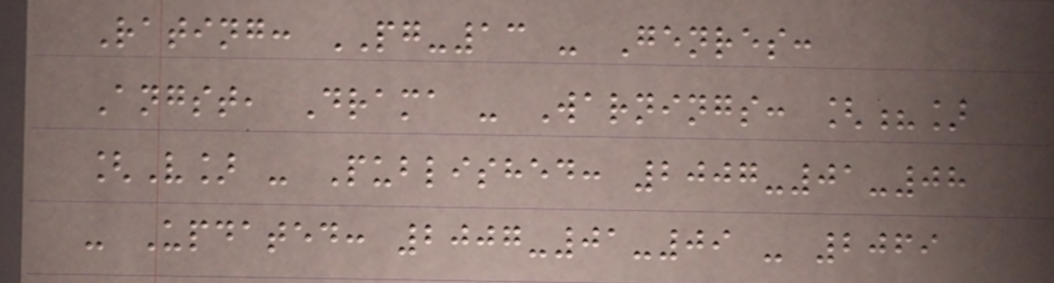Rating: PG-13 - Genres:
Angst, Drama - Warnings: [?]
[V] - Published: 2007-01-08
- Updated: 2007-01-09 - 2069
